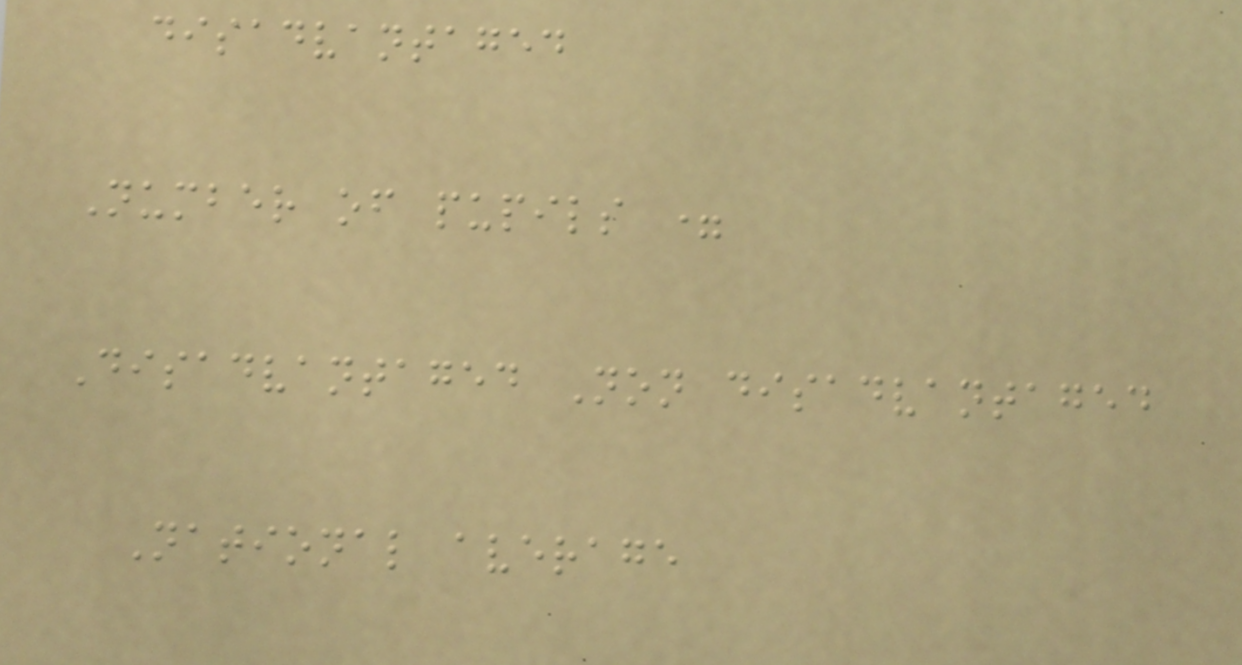disadvantaged
Number of pupils =
Disadvantaged Non disadvantaged
National average
